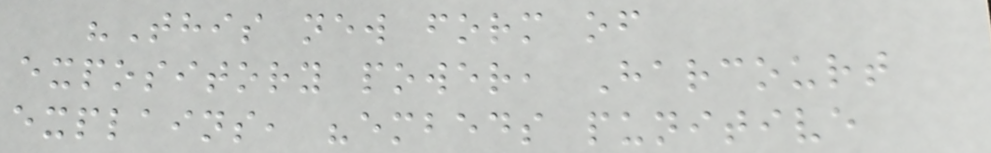"This new form of
expository power, Harcourt
explains, "embeds punitive
